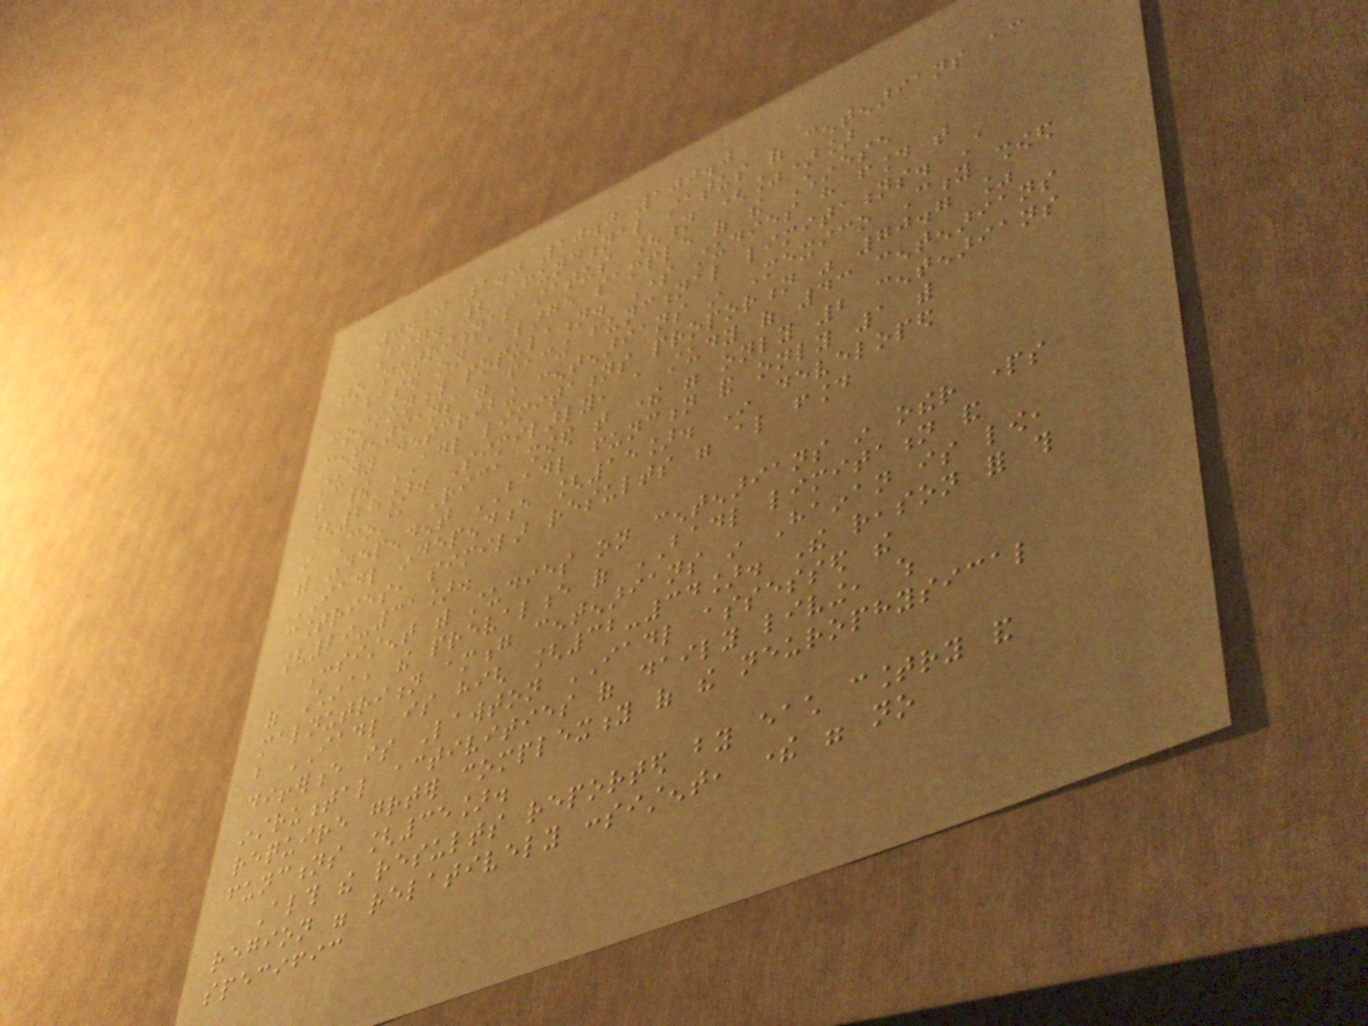0.10 1.0 10.0 100.0
Fig. 2 Functional status of centenarians according
to nutritional status [n (%)]
based on a large sample of the Chinese
community population. Some studies have found that
centenarians were facing functional limitations. A
study describing centenarians in Mexico City showed
that their ADL limitations proportion was 70.7 %
[28]. Similarly, a study of 43 centenarians
in Costa Rica showed that there were only 2 centenarians
with independent BADL function and only 1 with
IADL independence [15]. In developed
countries, similar results were also found
[29-31].
Consistent with studies on centenarians in other parts
of China, the prevalence of BADL limitation and
malnutrition among centenarians in Hainan is low,
but IADL is high [32-34]. The reason for this
difference is Lawton IADL assessed the
instrumental activities of daily living, which
require greater complexity of the neurophysical
functions [35].
Although the results reported by each country and
region were relatively consistent, there were no
specific
